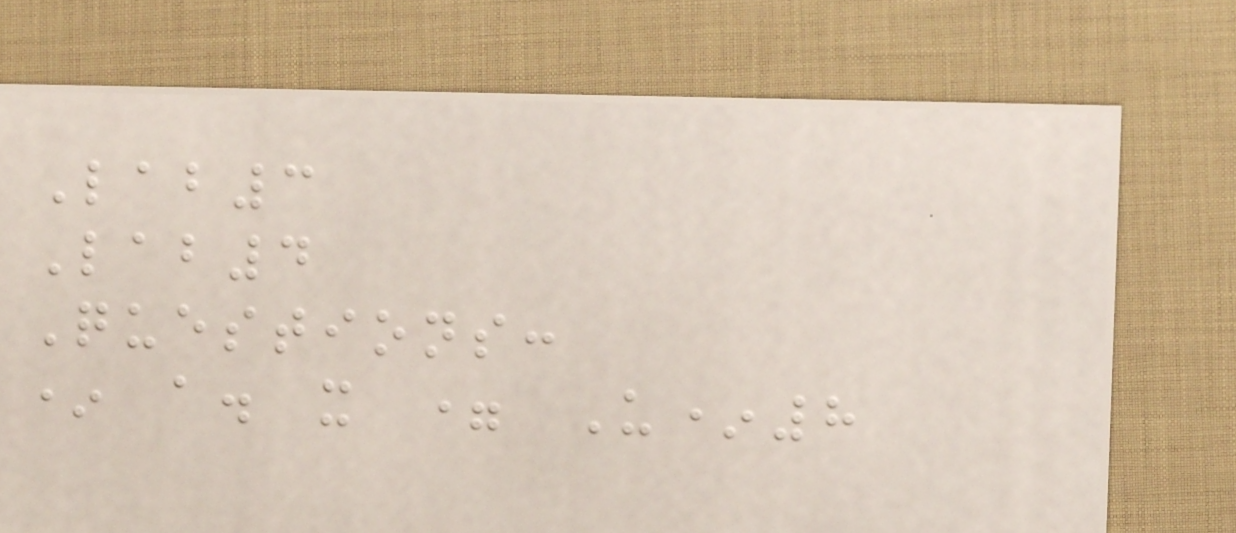Lab3
Lab4
Questions:
* a. x = U*8
